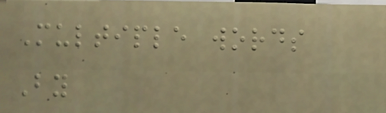Multiple words
By
